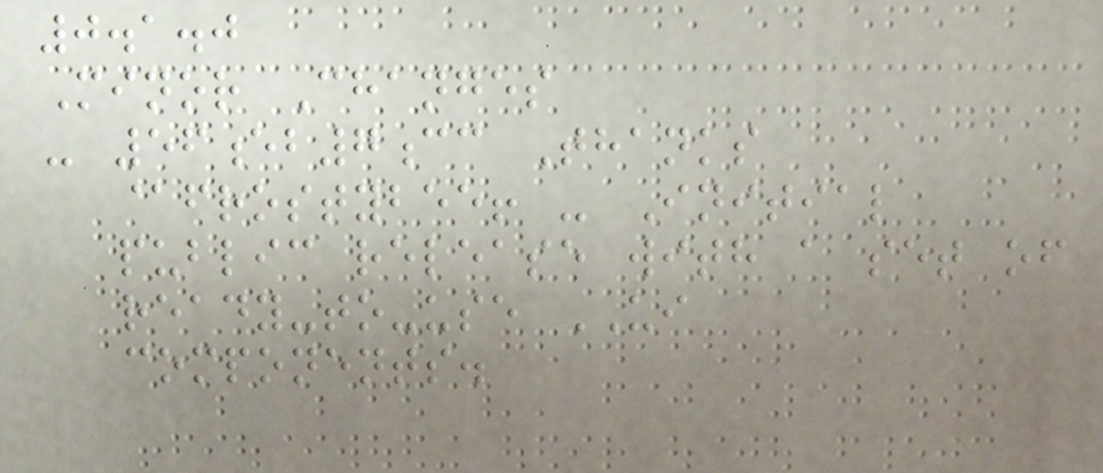0.1.0
Minor Changes
- 56eb7cc Thanks
@frostybee! - Initial
public release with a set of
ready-to-use UI
components.
